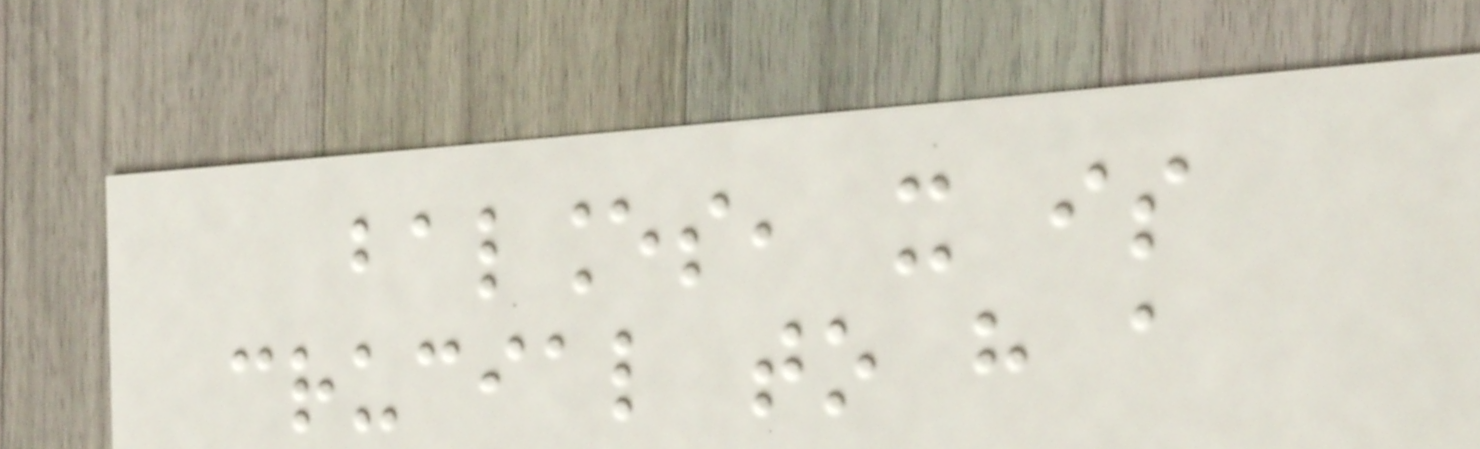balances, it is
crucial to have a
